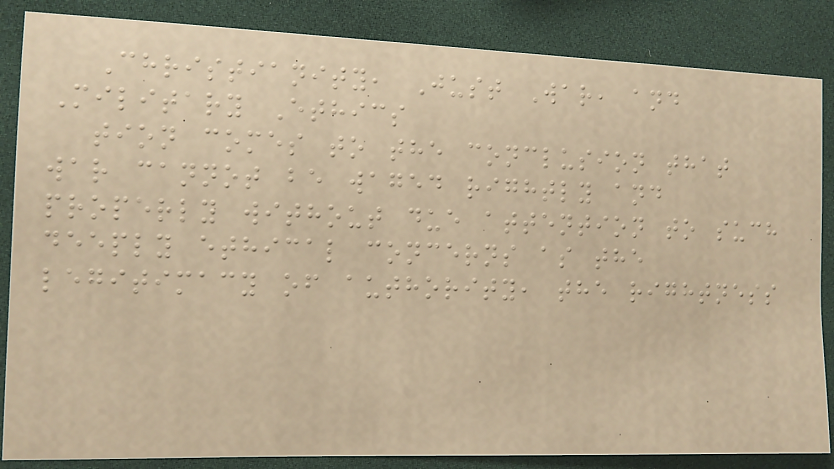Christianity, Just War, and
Military Ethics
tion comes to the conclusion that
war cannot be waged rightly and
properly without due attention to such
deeply ethical concerns as the
legitimacy of authority, the rightness
